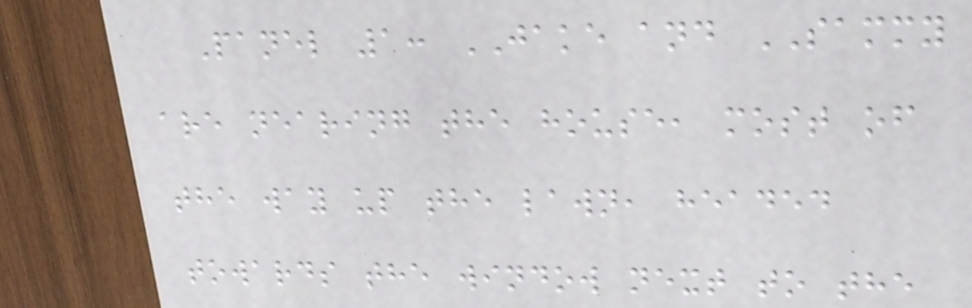Panel 1: JAKE and SAMMY
are nearing the house, most of
the way up the lawn, headed
towards the window next to the
